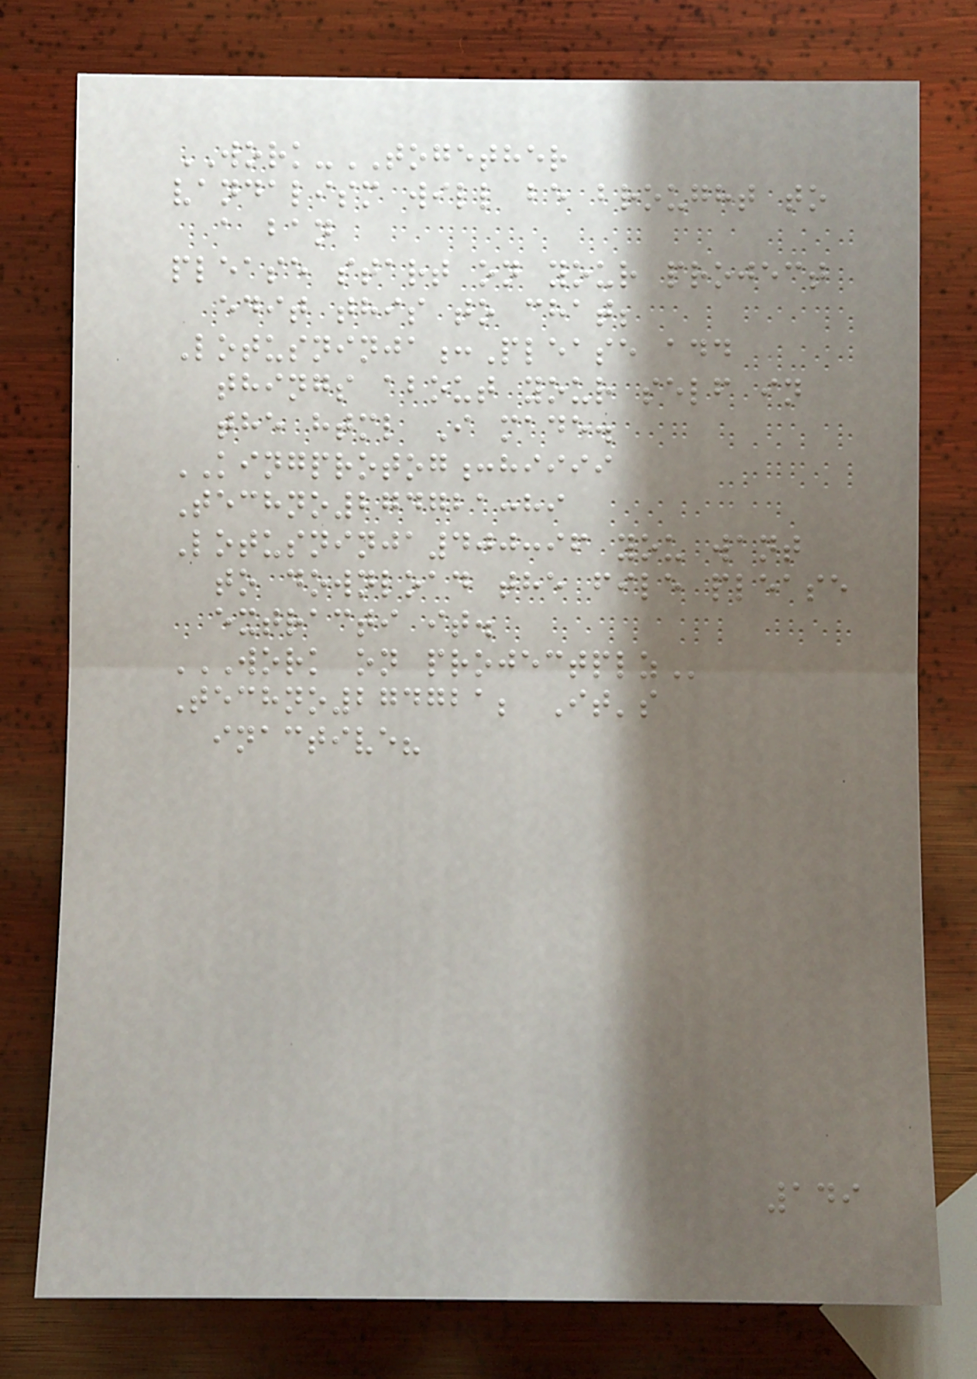WORK-TOGETHER
vandalism will be brought to
a ban
please start on your project
edit this to chat;
Lotusninja:Please add
things about your self in
the html I made.
KINGPROTOG:hiiii
Techno274721:hi
Lotusninja400:if you want
to download the file please
extracti it.
WORK ON PROJECTPLZ
Techno274721; It's
inactive?
149
